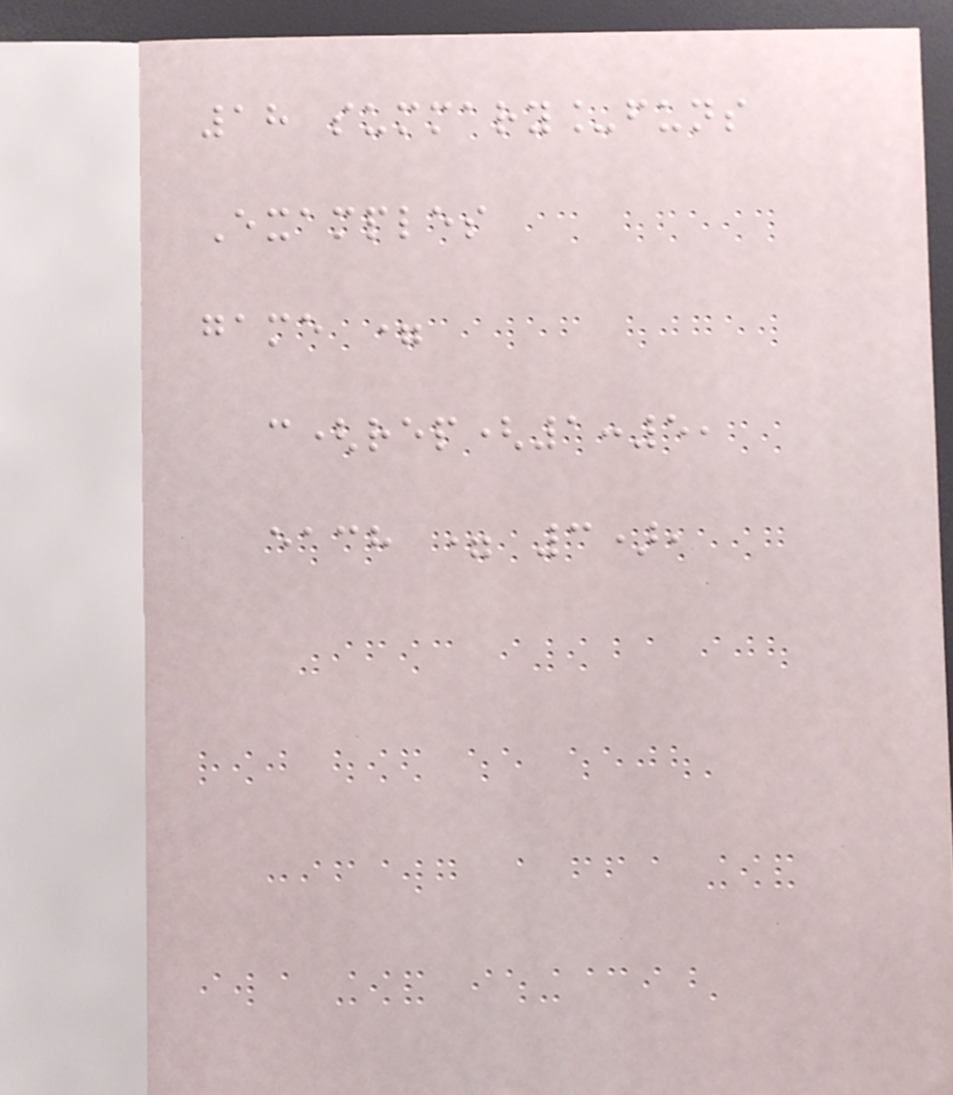18 summary_funs
Examples
game =
c(rep(1:5,
each = 3),
